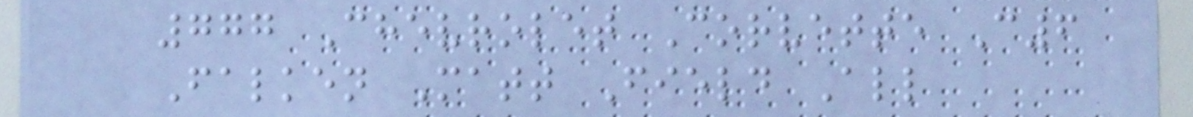777 Chevrolet Corvette C6
Falken Matt Field All
